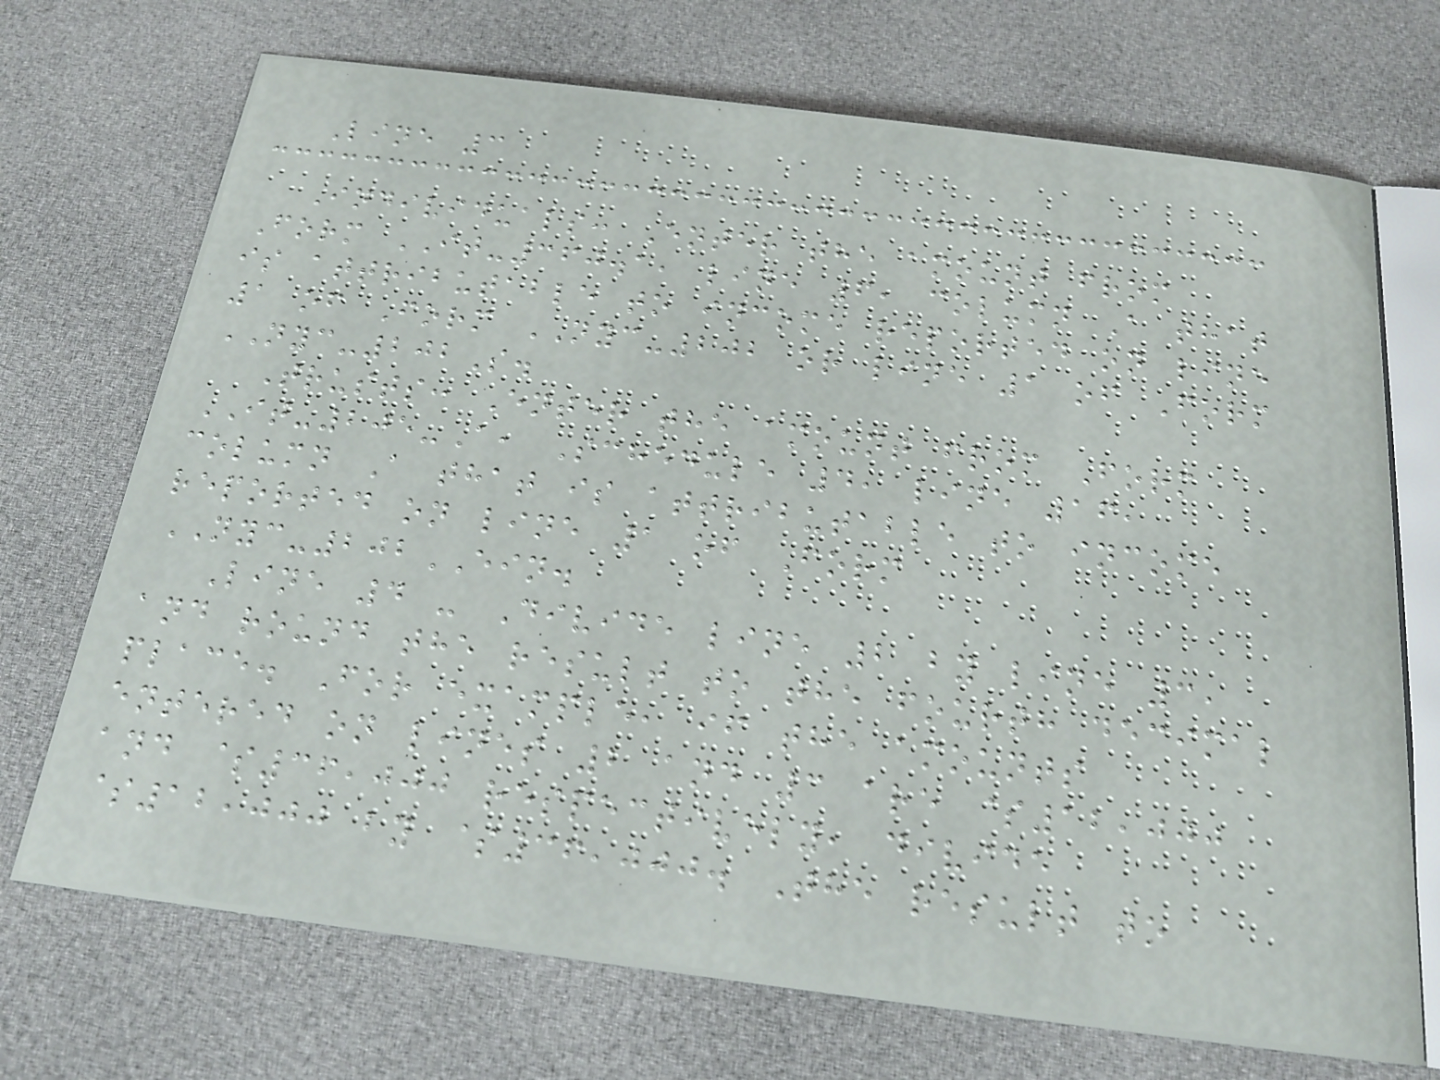Line 3
Individuals: Enter the amount from
Form IT-360.1, line 6, column A that
is attributable to income reported on line
1 of Form NYC-202 or line 1 of Form
NYC-202S.
Trusts: Enter the amount from Form
IT-205-A, Schedule 4, line 16,
column A that is attributable to income
reported on line 1 of Form
NYC-202EIN.
Line 4 - Divide line 2 by line 3,
and round the result to the fourth decimal
place. For example, if the amounts
entered on lines 2 and 3 are $12,000
and $36,000 respectively, divide
$12,000 by $36,000. The result to
